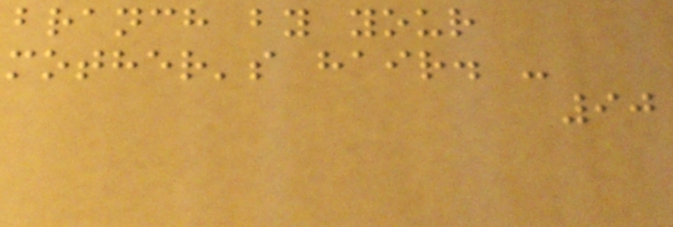branch by your
mother's hair. -
90
